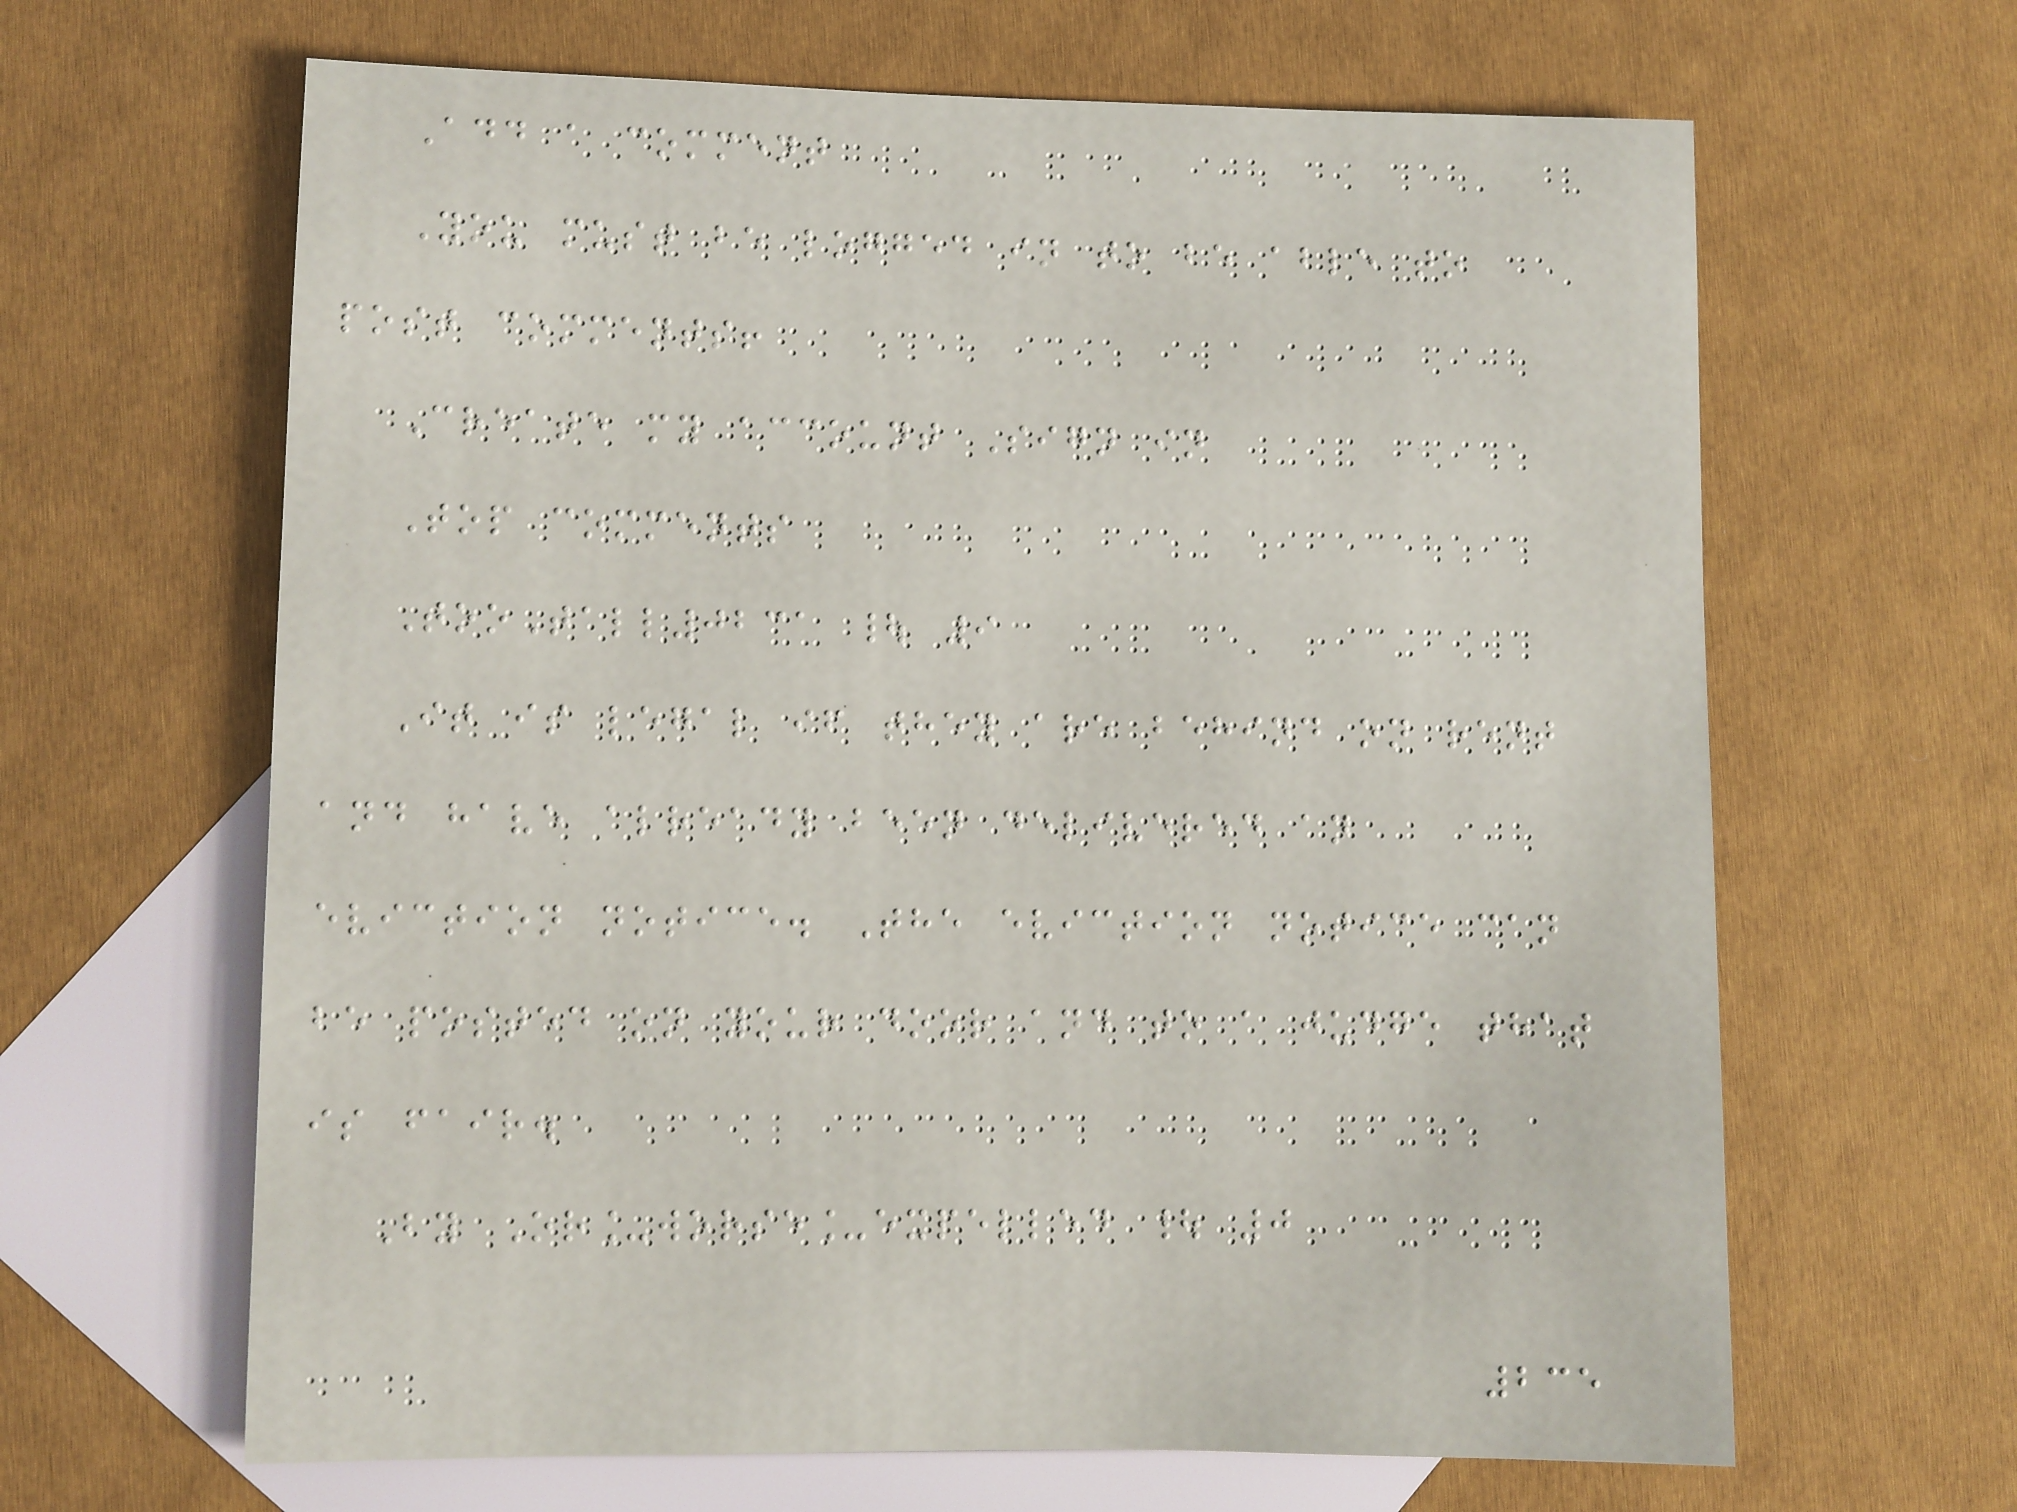Add a comment
You must be logged in to be able to
post comments!
Create my account Sign in
Top comments
TooTall0231 | 9
It is legal if they are behind on rent
and have already been delivered an
eviction notice. The eviction notice can
be posted on your door and to a judge that
is fair.
By Or_worse_expelled | 0
235
